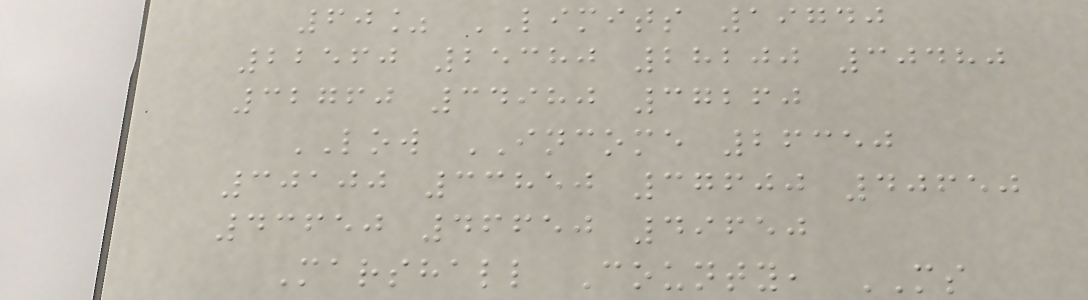60% LIMITS 19740
22560 25380 28200 30480
32760 34980 37260
LOW INCOME 26350
30100 33850 37600 40650
43650 46650 49650
Marshall County, MS
